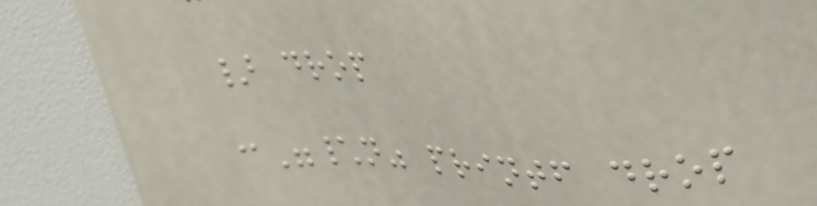} drop
c"\n" printf drop
